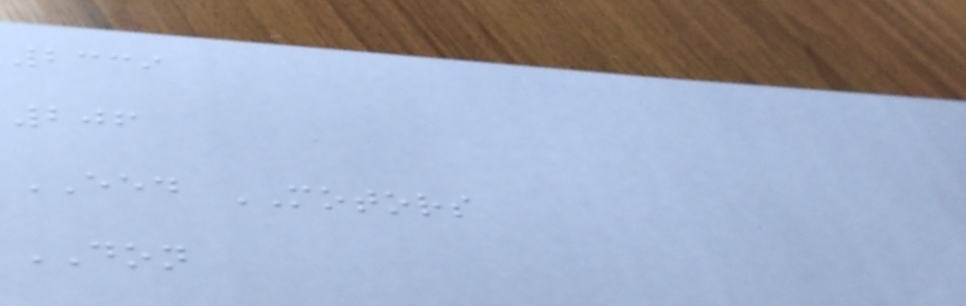2339
206
EED MOTORS
DON
